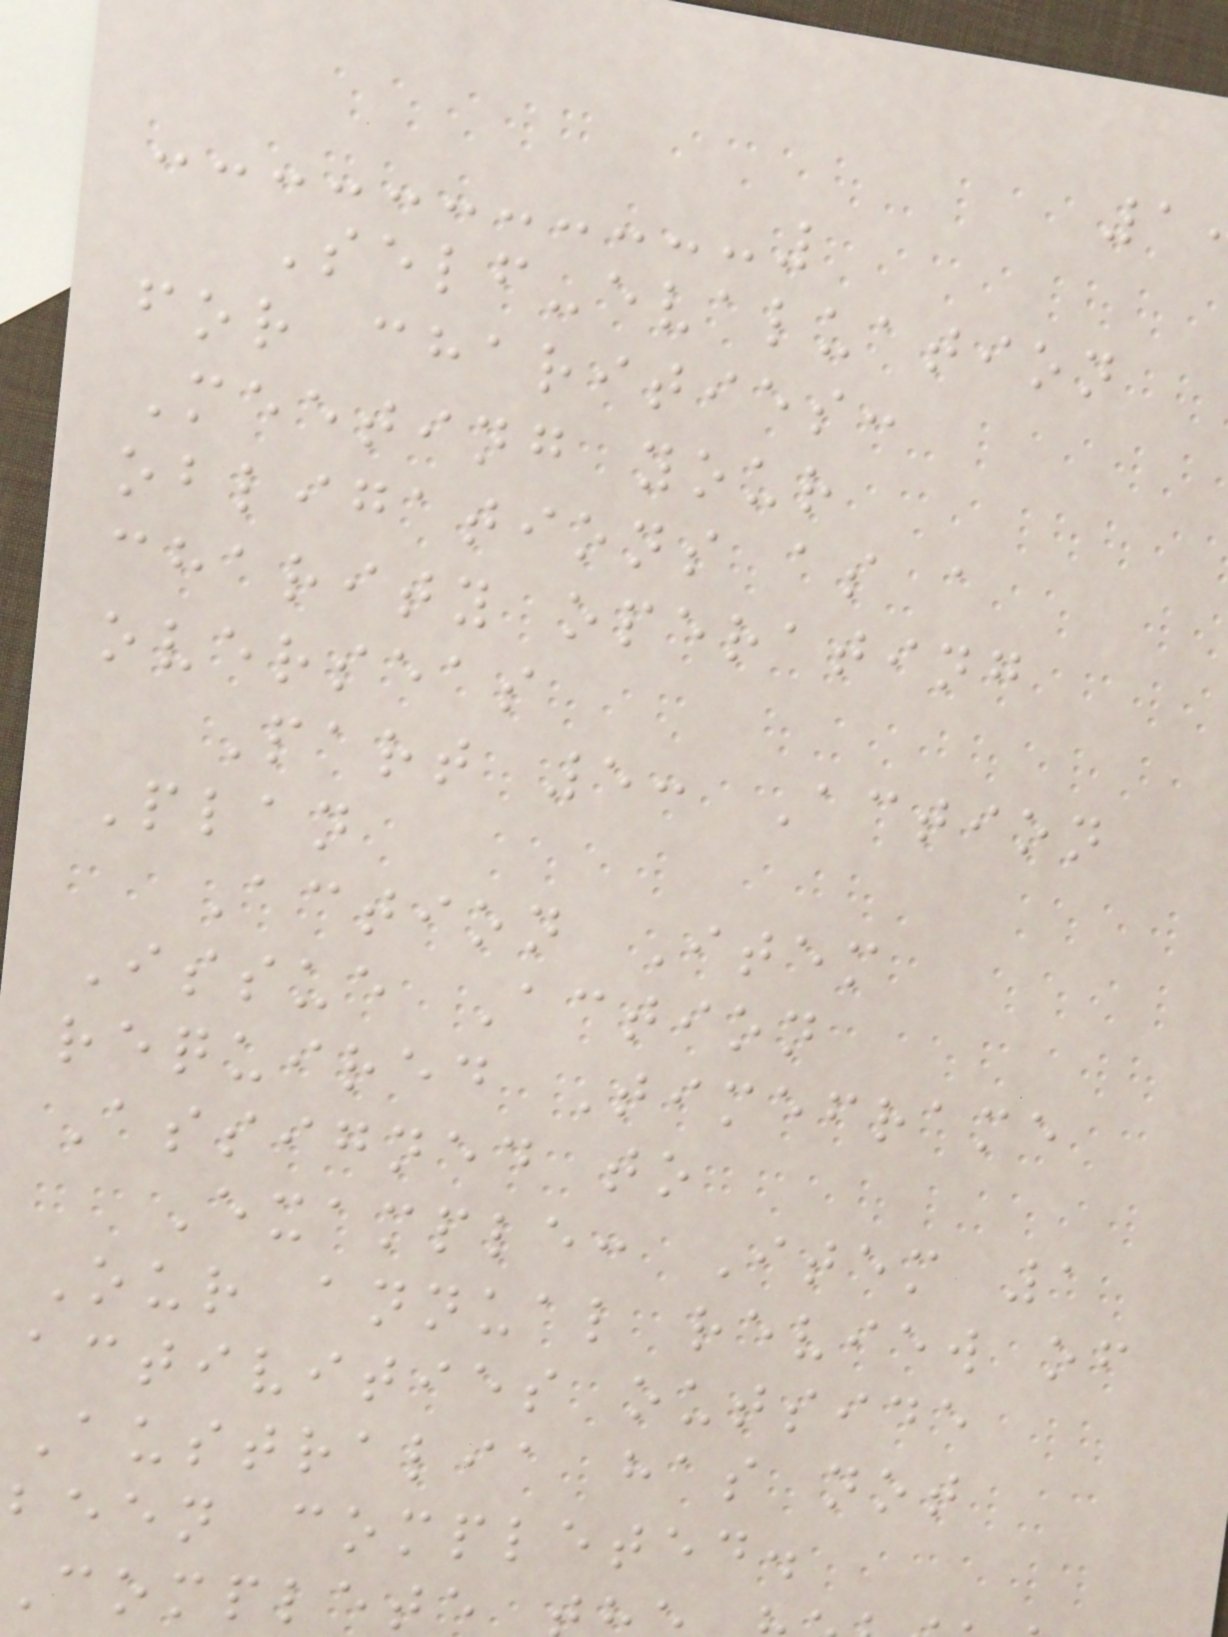Self-evaluation
for charities:
Meeting your
obligations as a
charity operating
overseas
Part 5: Action
Plan
Action Item
Issue Action
required Timeframe
Assigned to
Example: Item 1
Our annual review of
activities outside
Australia has not
been completed.
complete
